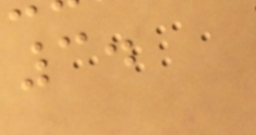3.
